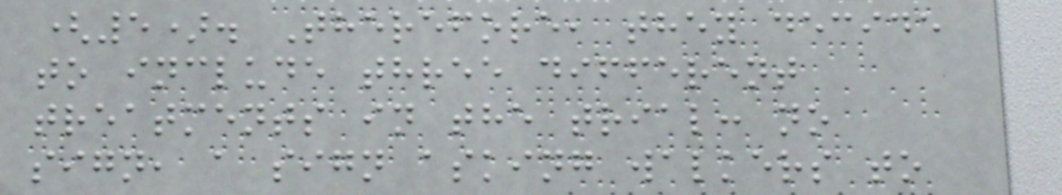(5). Therefore, they decide
to include three different
treatments in the trial: no
sign, a sign asking walkers to
